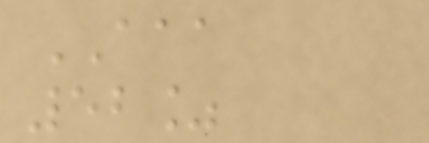AAA
52%
